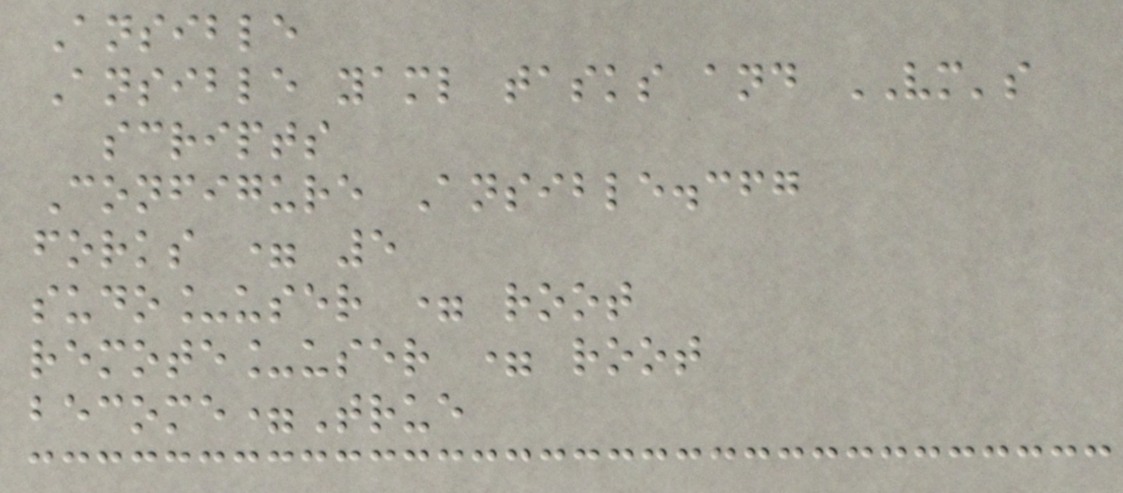Ansible
Ansible yaml tasks and VM's
scripts
Configure Ansible.cfg
forks = 5
sudo_user = root
remote_user = root
become=True
